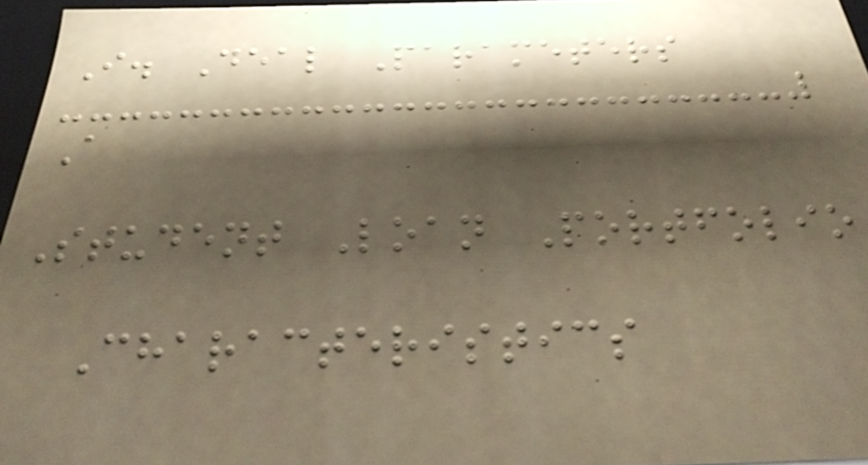I. Deal Parameters
A
Student Loan Portfolio
Characteristics
